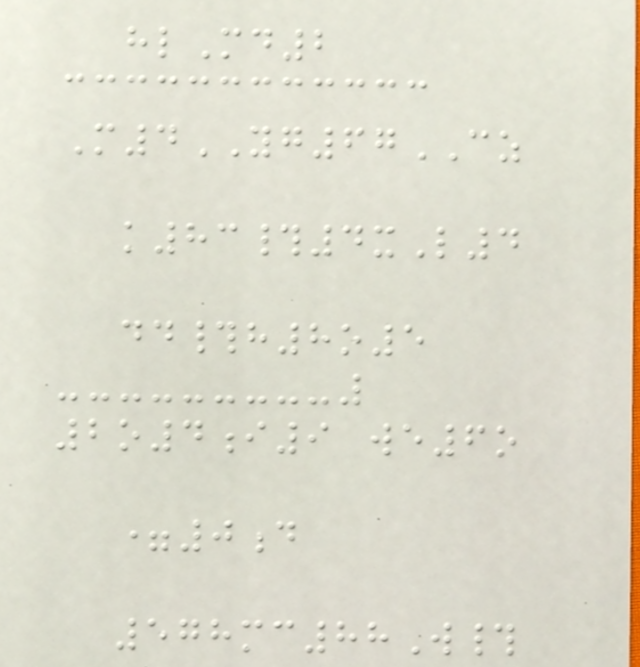hlMd2
M4YG67CZ
k83#4xL4
dd#h8o5
2o4i9 we6o
=0d
578mc88W#
